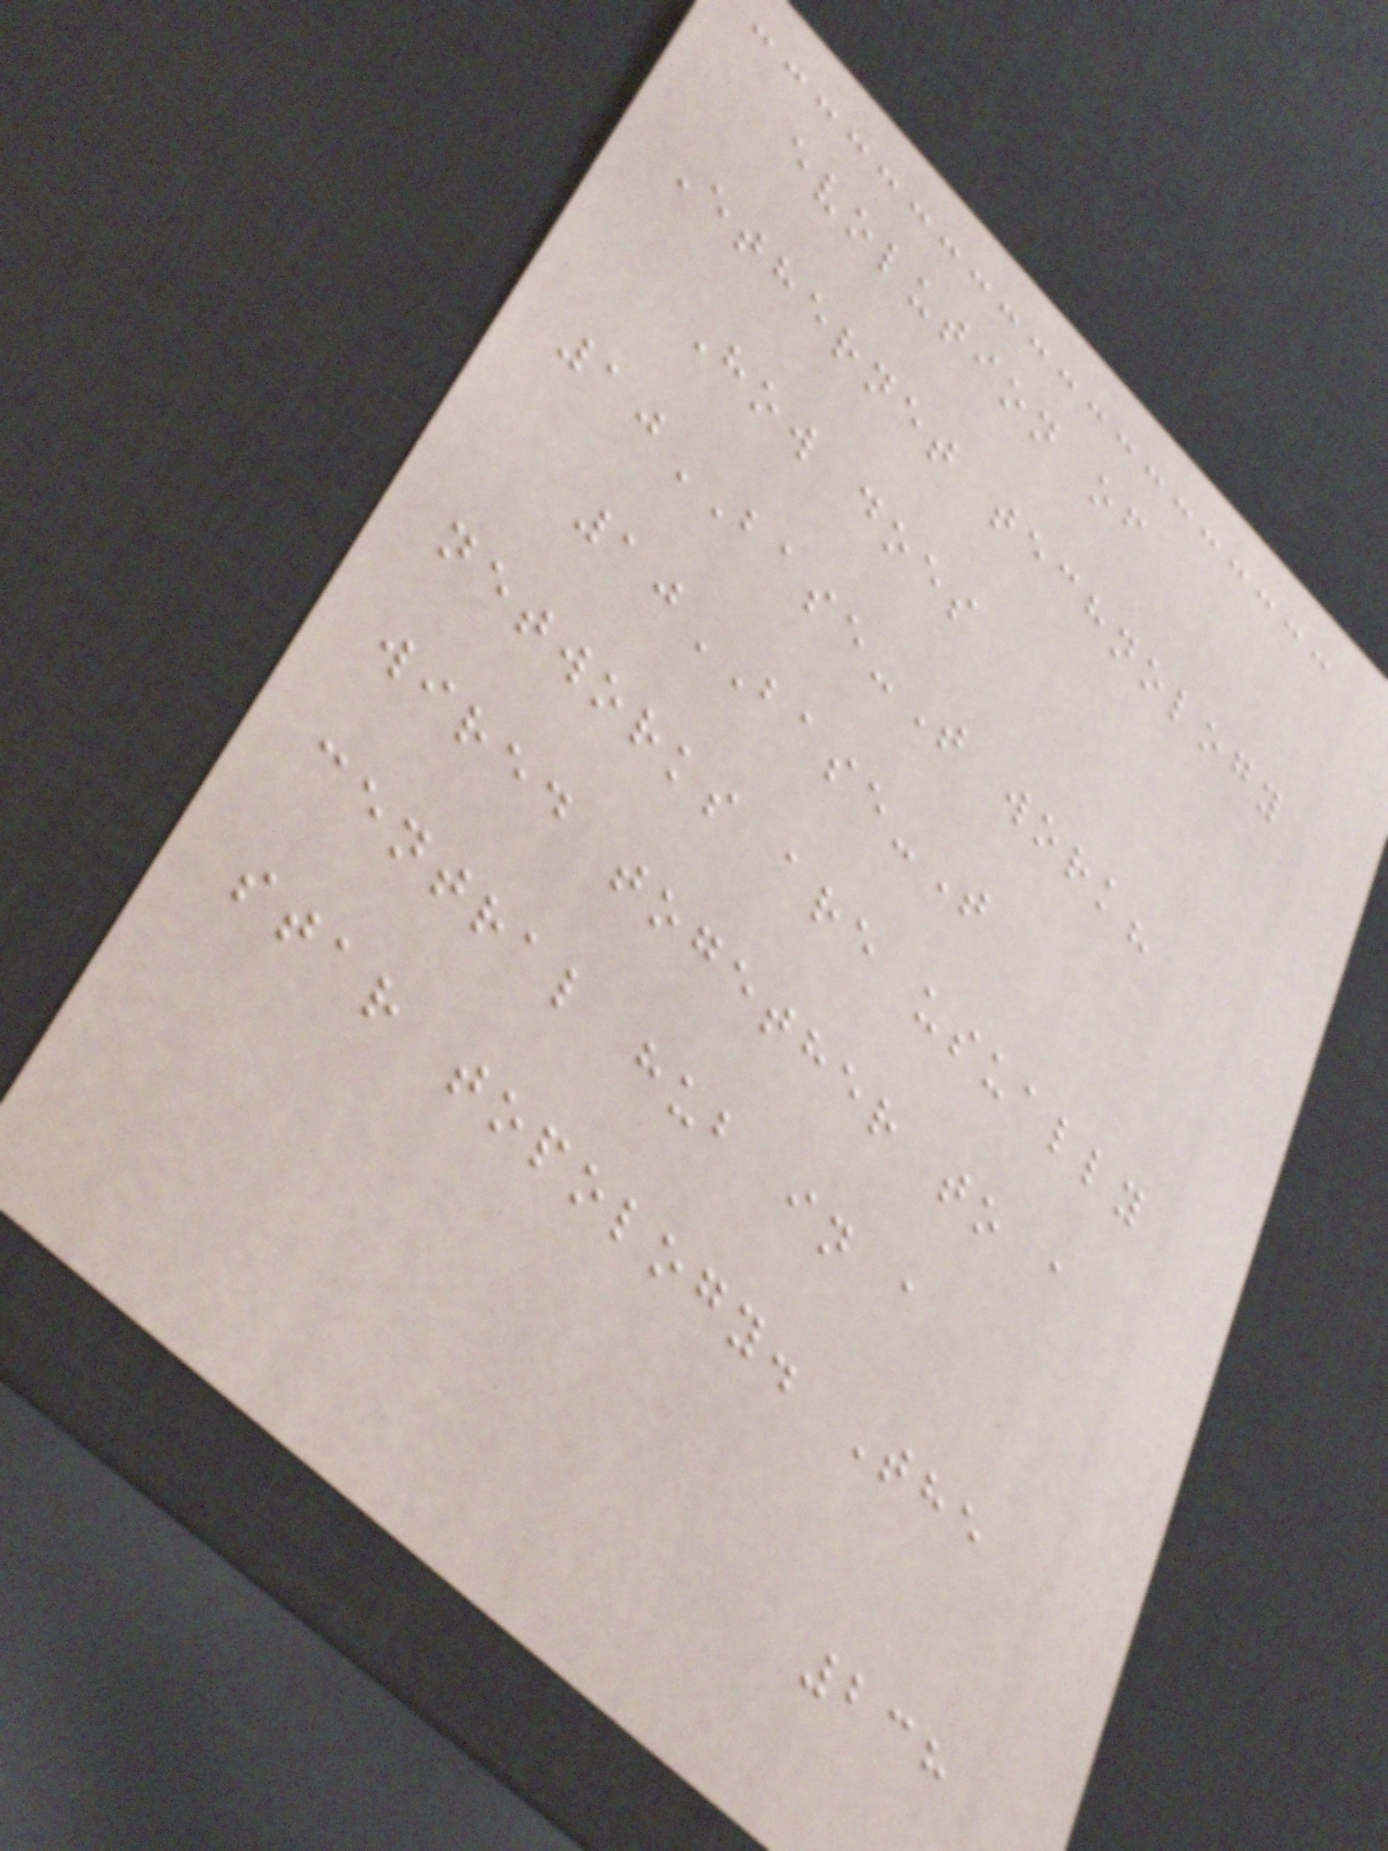evolution of
Ethernet technology
How does
10BASE-T work?
10BASE-T
networks are usually
wired together to a
central hub in a
star topology. The
238
